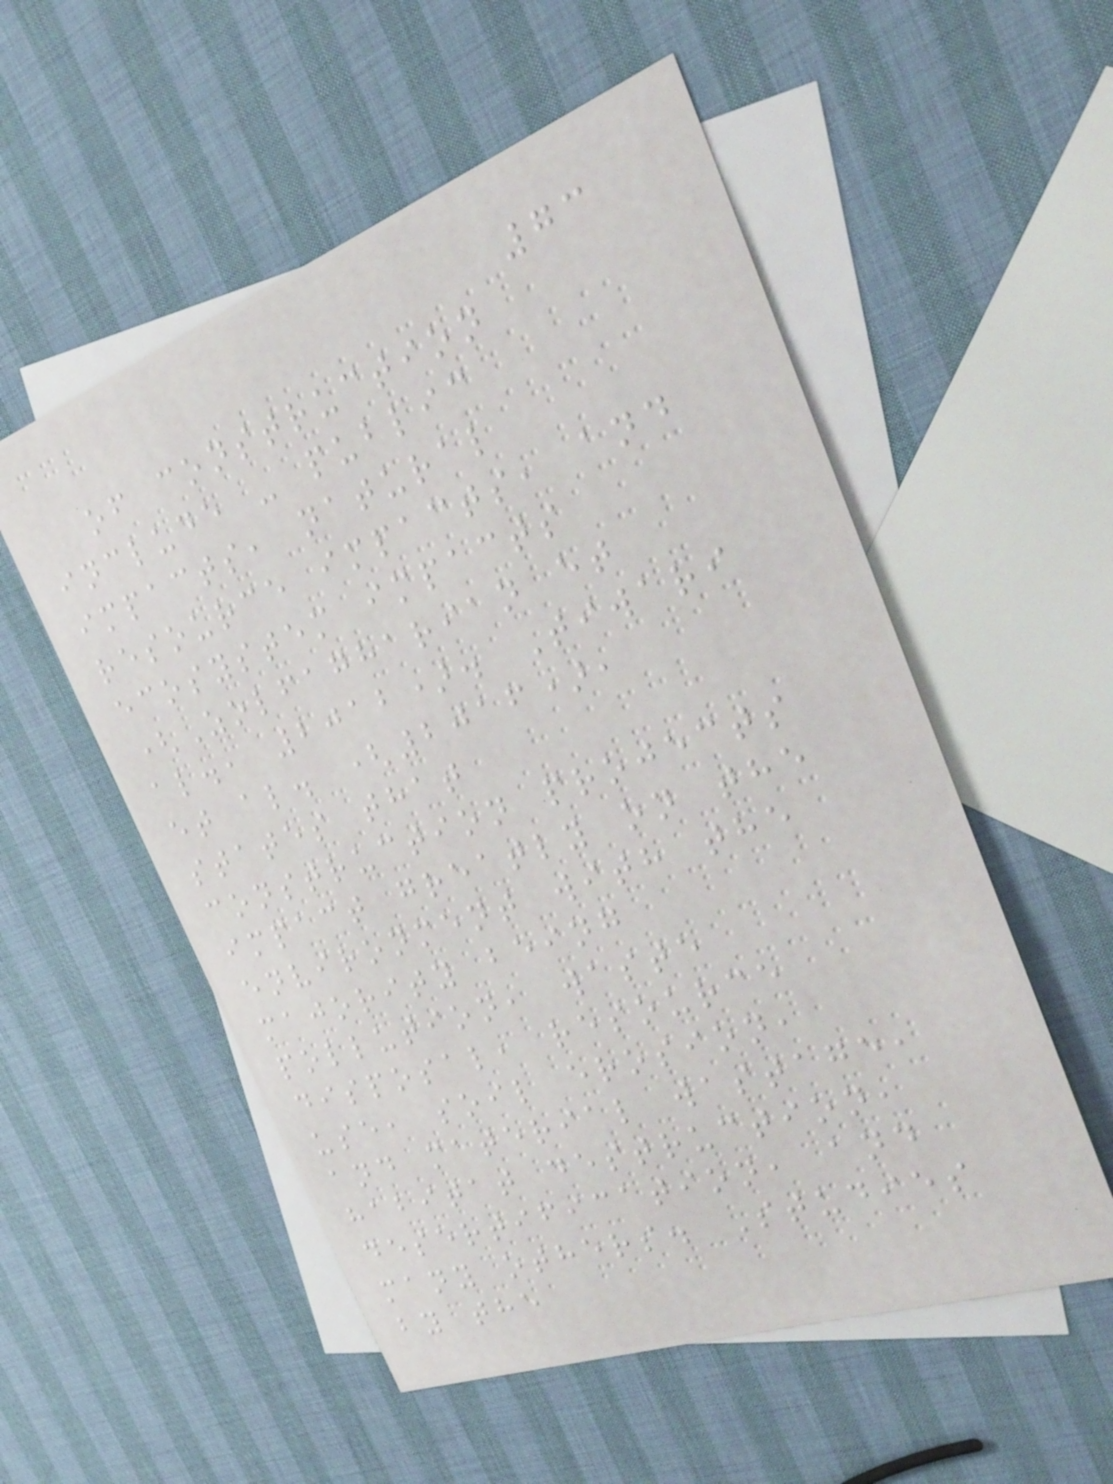73
of construction
include - public
impacts, natural
resource impacts, and
ecosystem impacts
(Zolfagharian et
al., 2012). Tiwari
et al. (2016),
states that
construction projects
impact greatly on the
environment with the
majority being
pollution, waste
disposal, resource
use, soil erosion,
and material wastage,
habitat destruction,
desertification, and
many others. Studies
by the
